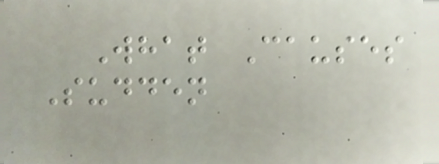What Causes
Sudden
